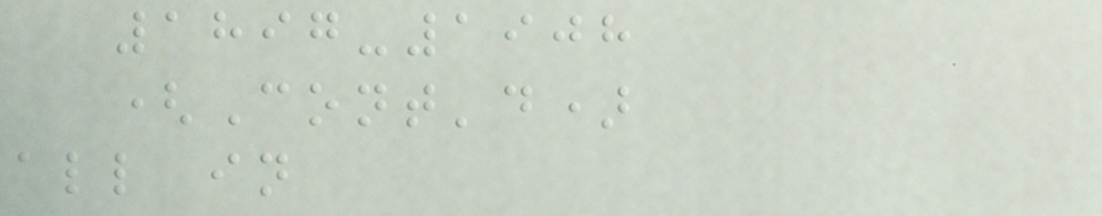1897-1908
(Cont'd)
all in
